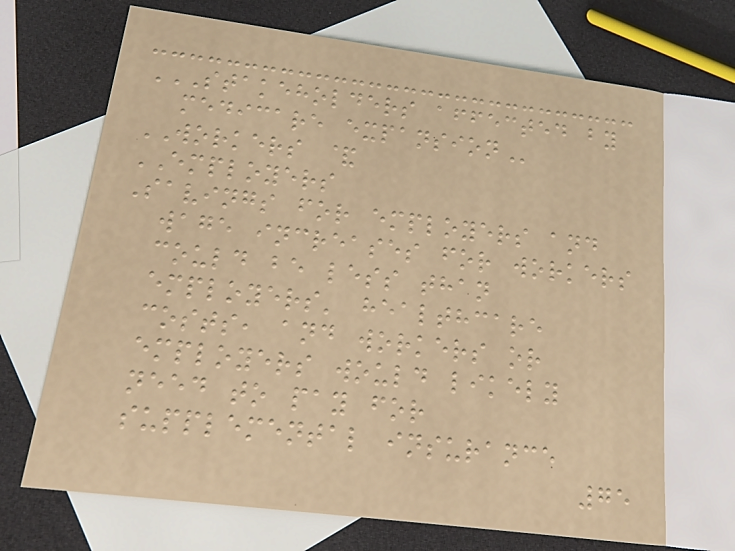STAKEHOLDERS AFFECTED BY
MEDICARE EXPANSION
WORKERS &
EMPLOYERS
Savings for employers and
wage increases for workers
could be less than
employers' healthcare
costs, and workers or
employers would likely
need to pay for
supplemental insurance
75
